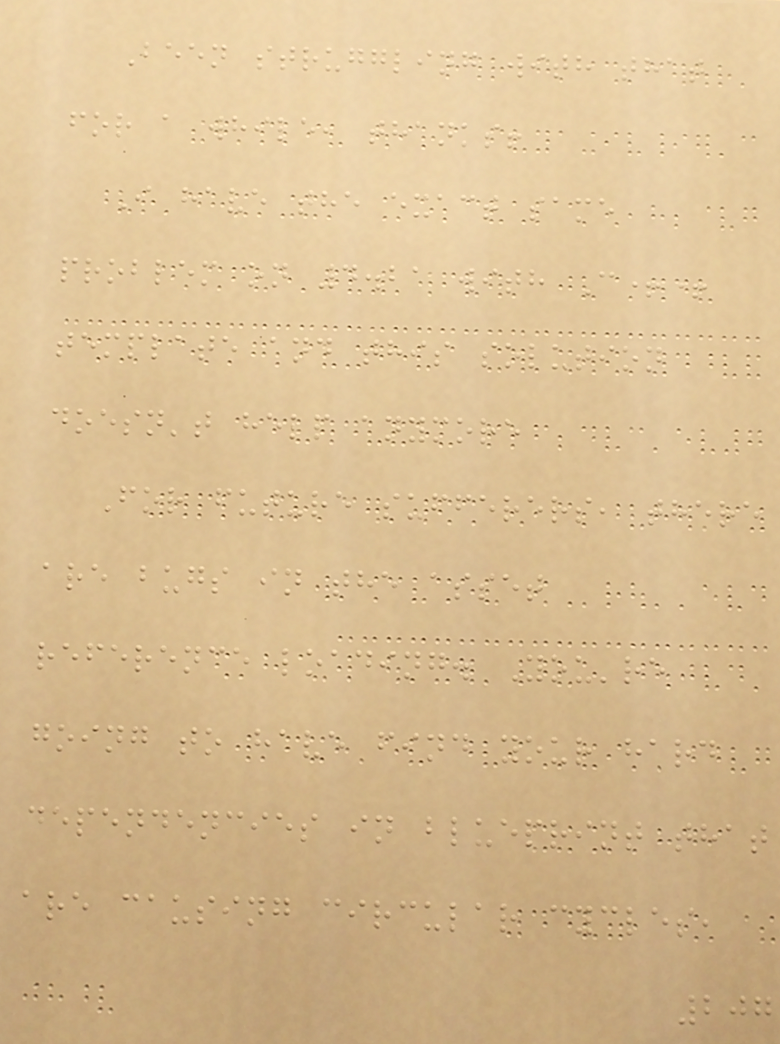Been struggling with that
for a while, thanks!
I have the exact same
problem on 4.21 with C++
template and this solution
doesn't help anymore
For future sufferers, there
are bugs in the asset
reference loading. You're
going to have find your hard
dependencies in blueprint that
are causing circular cycles,
207
